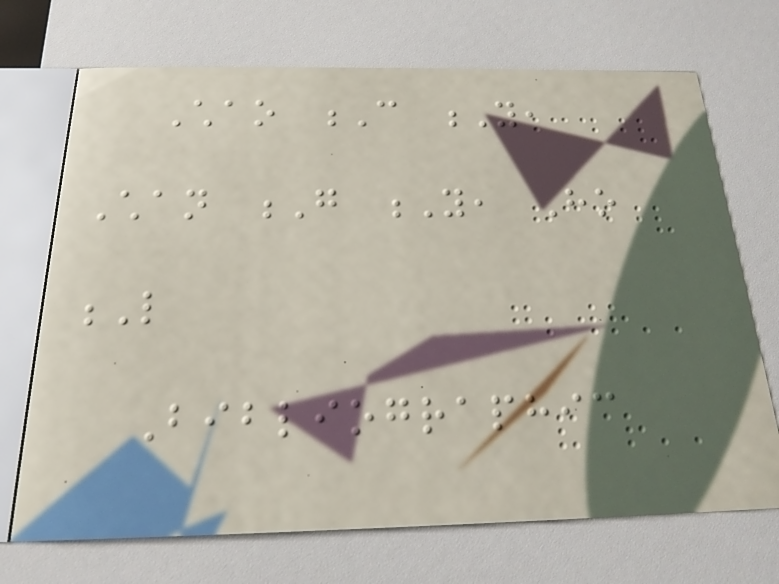Chao C Y,
Chan G Y, Ho
L
Bibliographic
